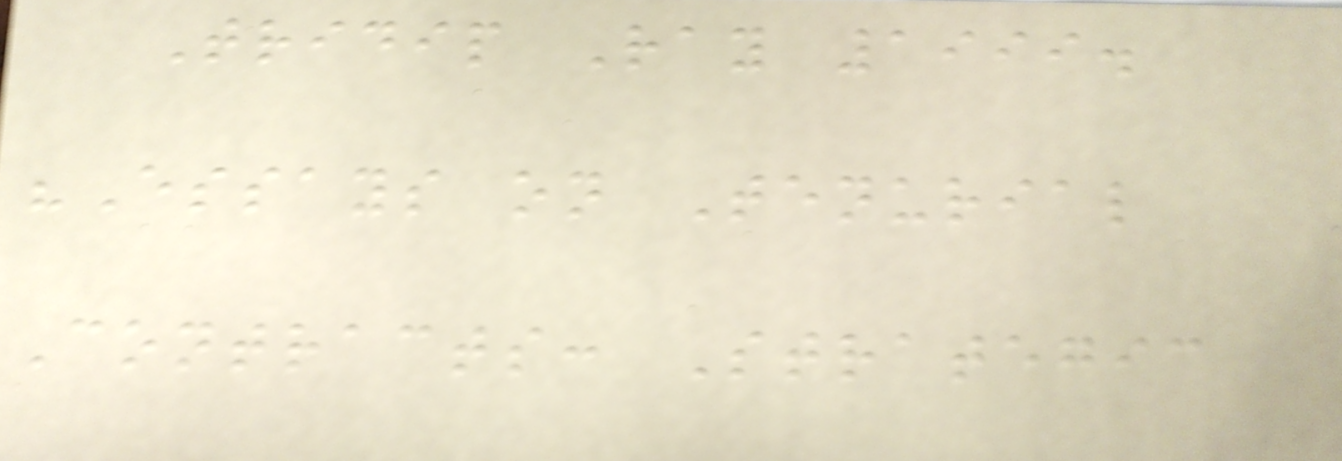Tridip Ray 1999.
"Essays on Tenurial
Contracts: Strategic
